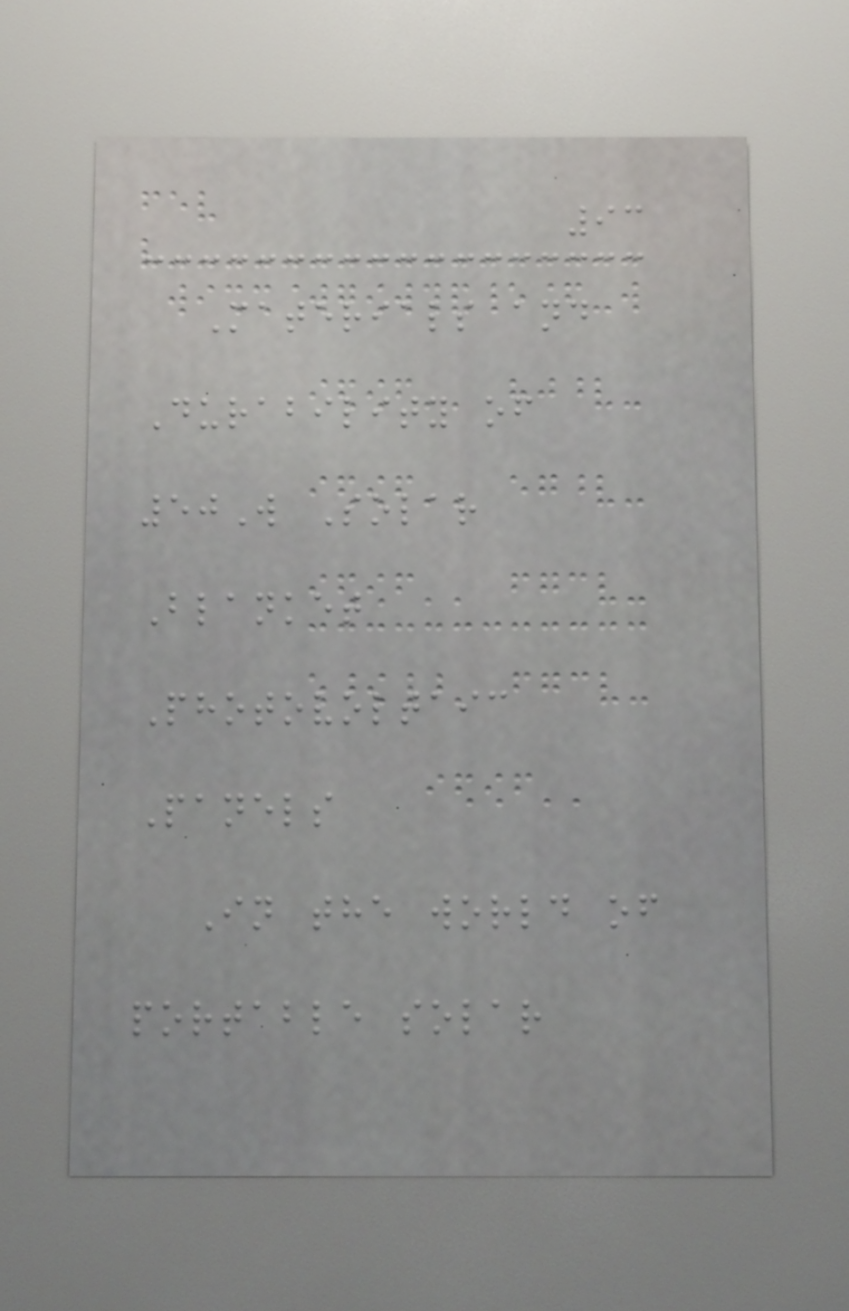93
Materials and
Durability of
50W Solar
Blanket
Photovoltaic
Panels
In the world of
portable solar
